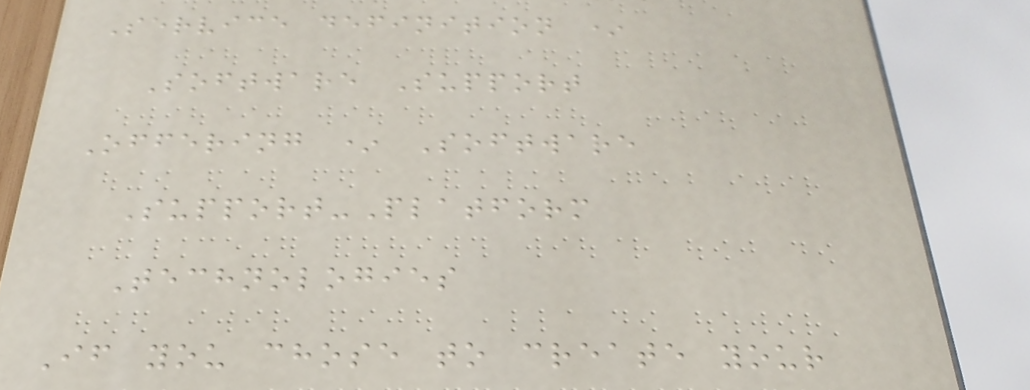Service definition *
Software Support
Offering * Software
Support-Platform
Technologies
If you chose to create your
